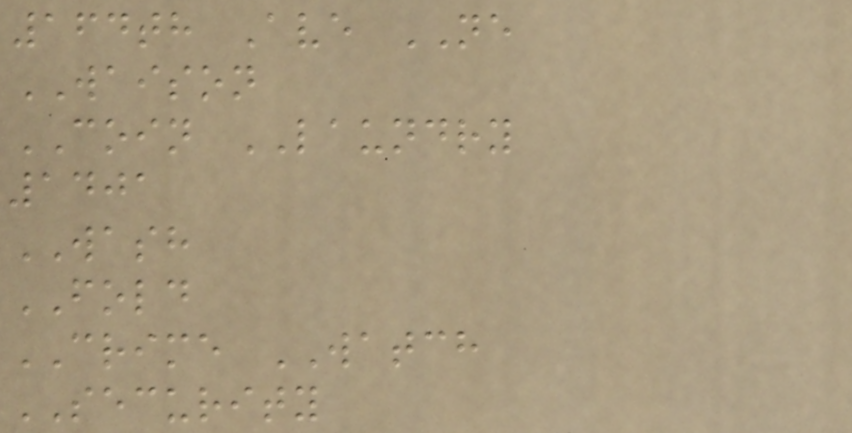164th Ave NE
WAISON
COIN LAUNDRY
1401
WASH
FOLD
CRIME WATCH
SECURITY
